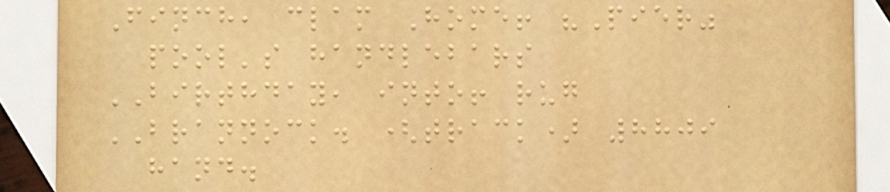Finch, clam Home! "Pier"
pool's handlebars
BIRTHDAY, into! rug
BRANNOCK. (track) 8809
hand.
